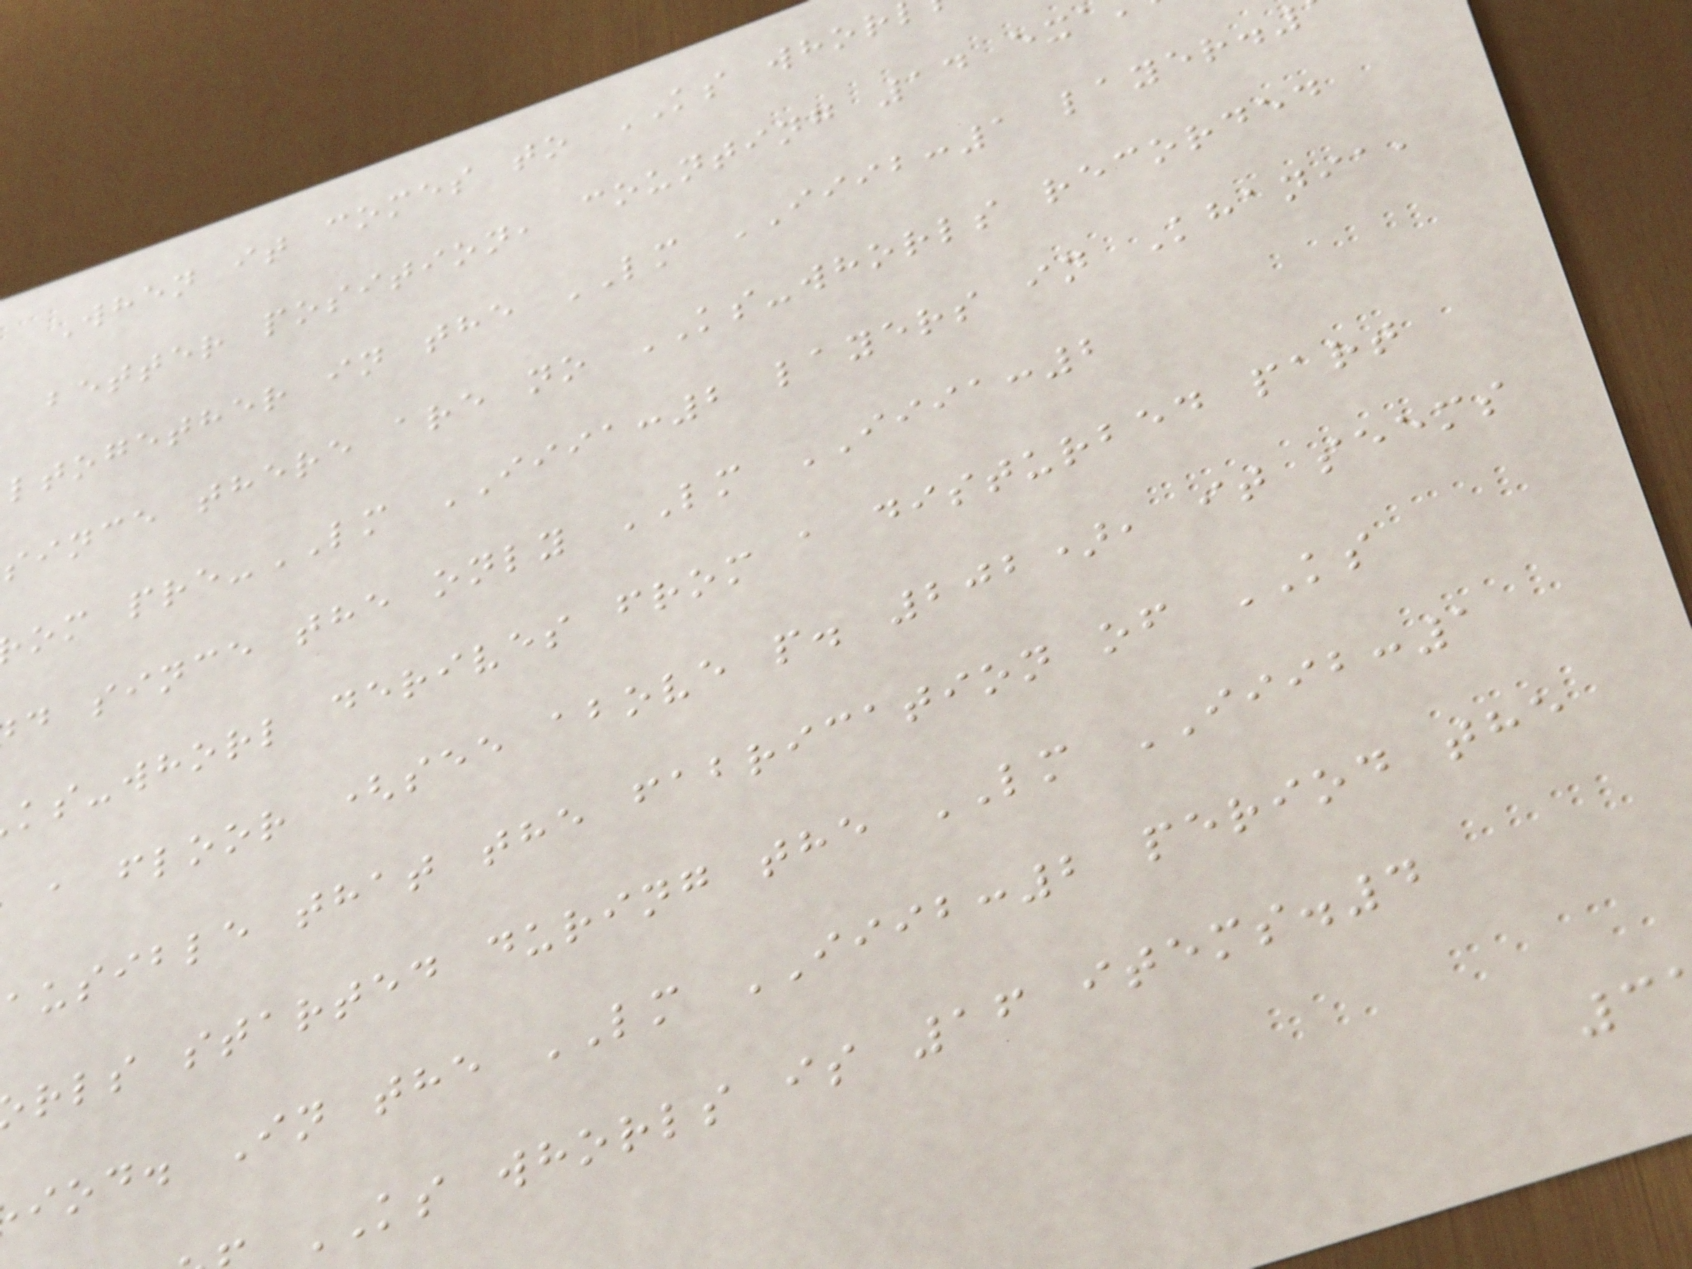When it comes to KS whor
better position, counting 14 ex
ltogether in the LM IIIB:1 layer.
since there are no KS-whorls recorded
om pre-LM IIIA:2 layers in Khania,
d since the only LM IIIA:2
ks-whorl derives from a disturbed part
a floor (see above p. 202), it seems
ausible that the fabrication of KS
rls started during the LM IIIB:1
iod. In the LM IIIB:2 period the
KS whorls is 16 items.4
